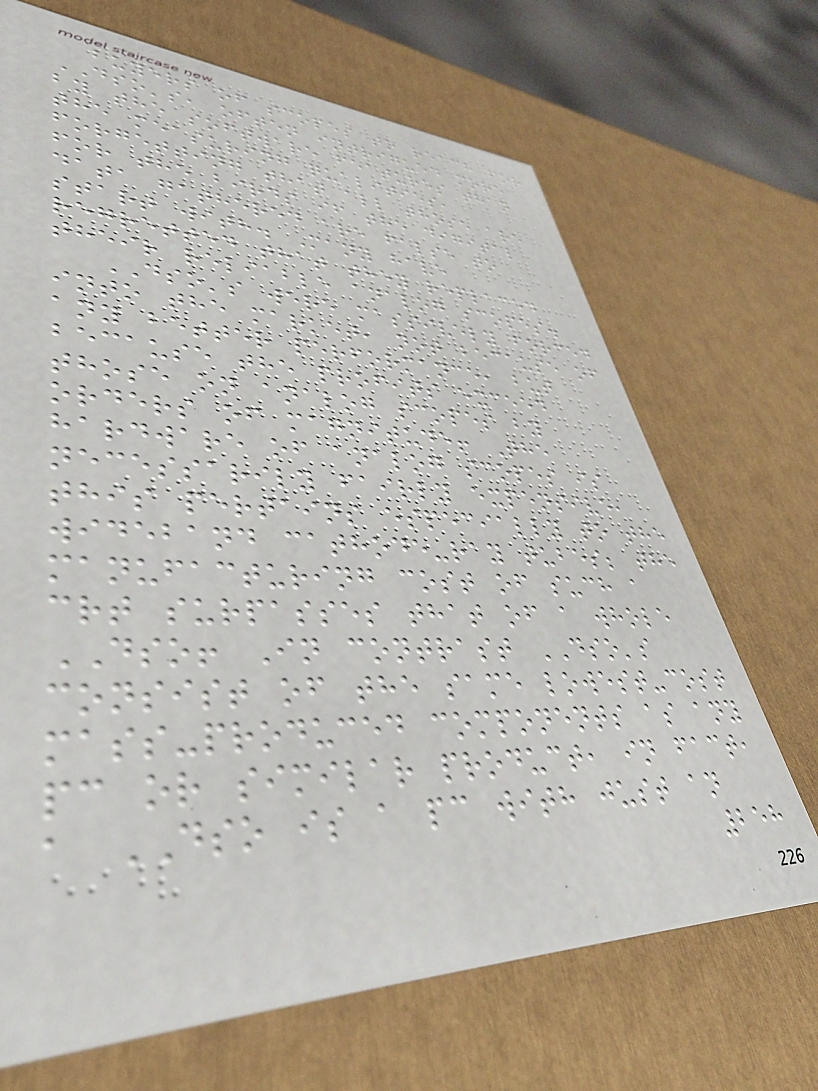buyers of scopes to reach for
DSO's, often intrigued more
by the software features than
the measuring qualities,
forgetting that all those are
for the birds if the digital
data gathered are false to
start with. Many have
regretted that they replaced
their reliable analog scopes.
DSO's were massively forced
into the market, not because of
any better performance, but
because the profits exceed
those on analog scopes by
orders of magnitude! The
hardware of analog scopes is
necessarily fairly expensive,
this pertains especially to the
wideband cathode-ray tubes; the
manufacturing cost of such a
crt surpasses that of a whole
DSO! In contrast DSO's
consist of the same lowest-cost
mass-produced components as any
pc or similar product, in fact,
a DSO is a pc with just an
258
